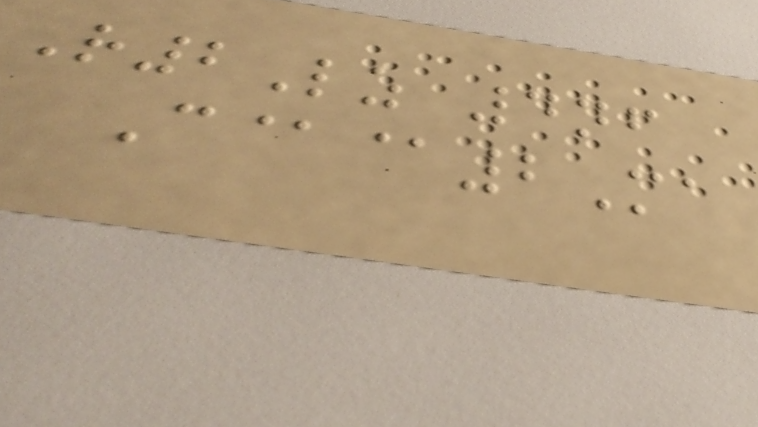R2Lz 4nf
C@@2Ma
